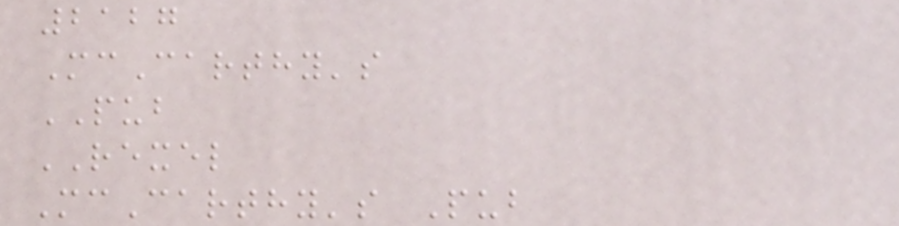2127
McCarthy's
PUB
REXEL
McCarthy's Pub
